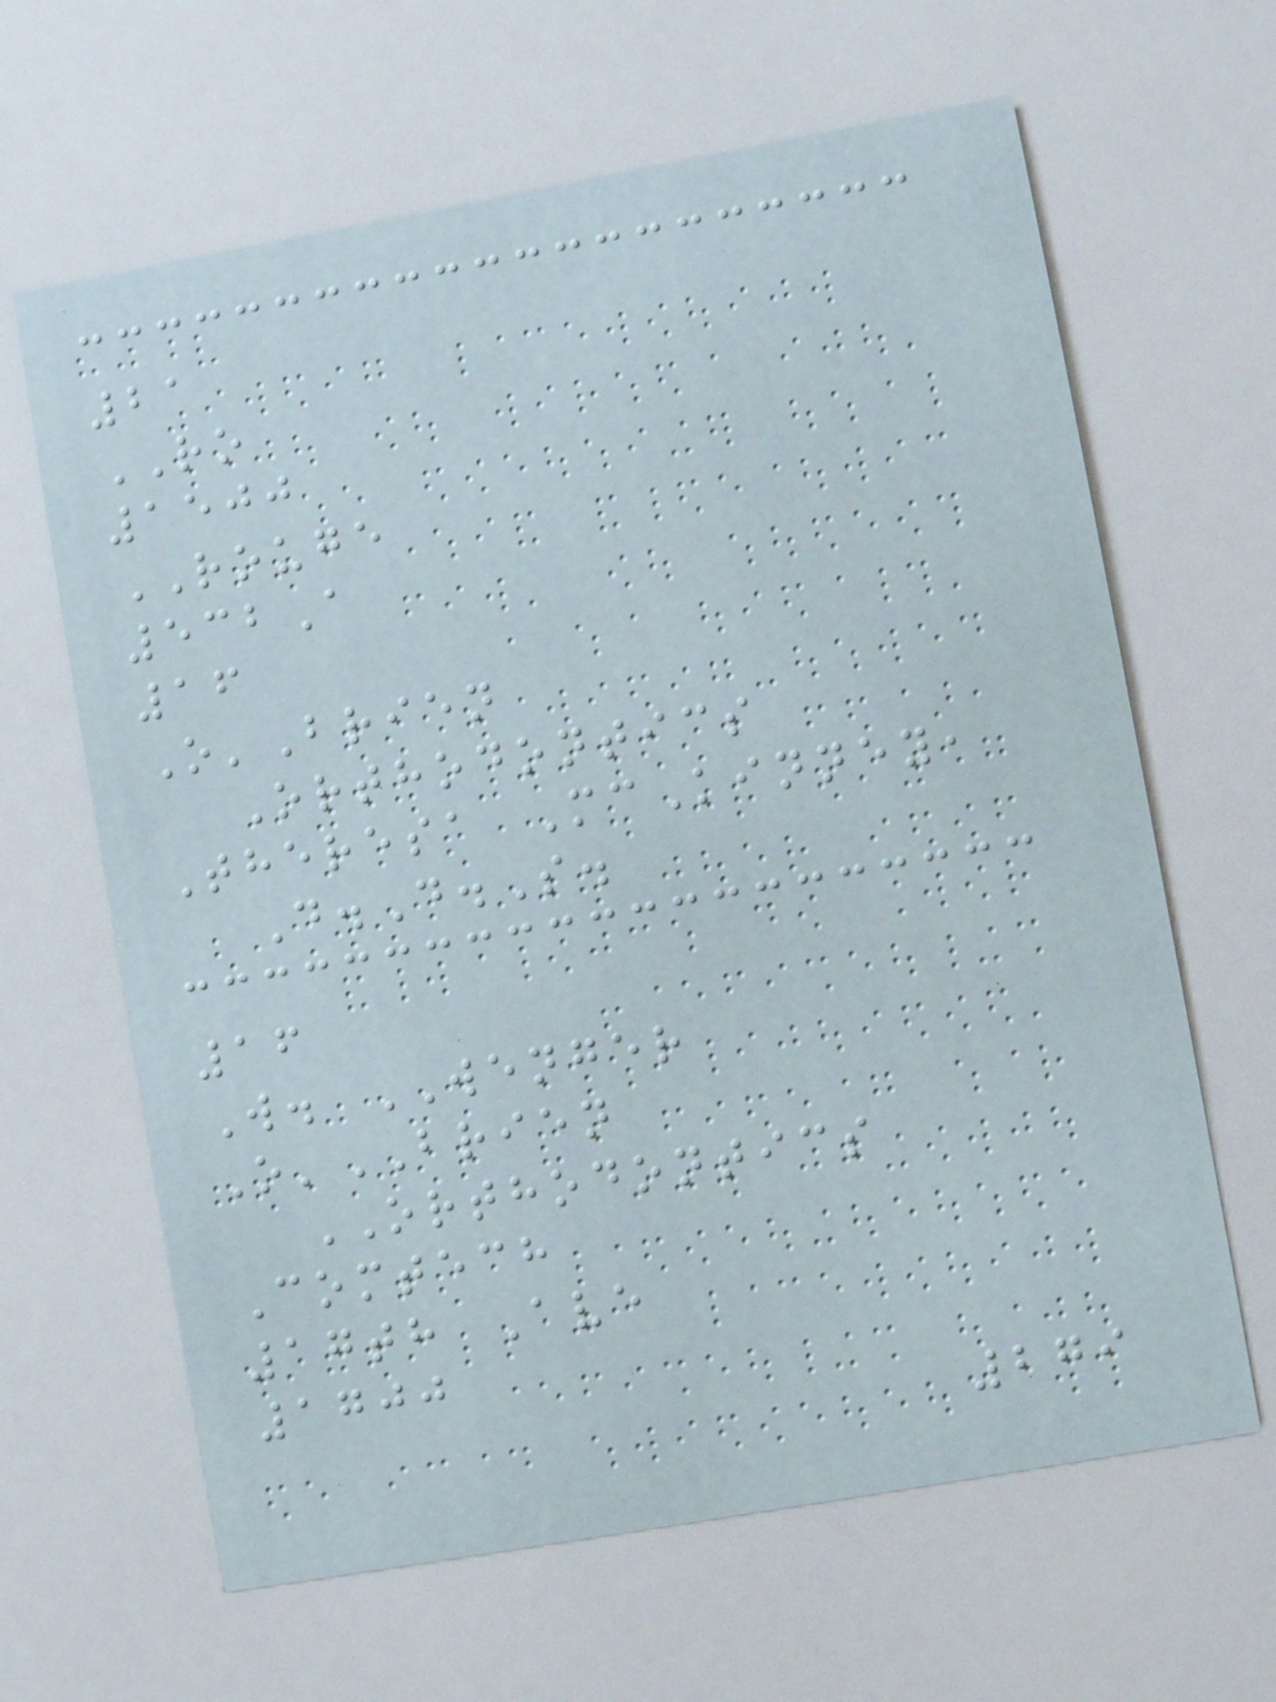21
RO
1500
ROUGE
532A
16
O'Brien
Orthodontics
Theresa McKinney,
D.D.S.
16
W. WENGER
O'BRIEN
ORTHODONTICS
Comtech
17th Ave
1700
279
